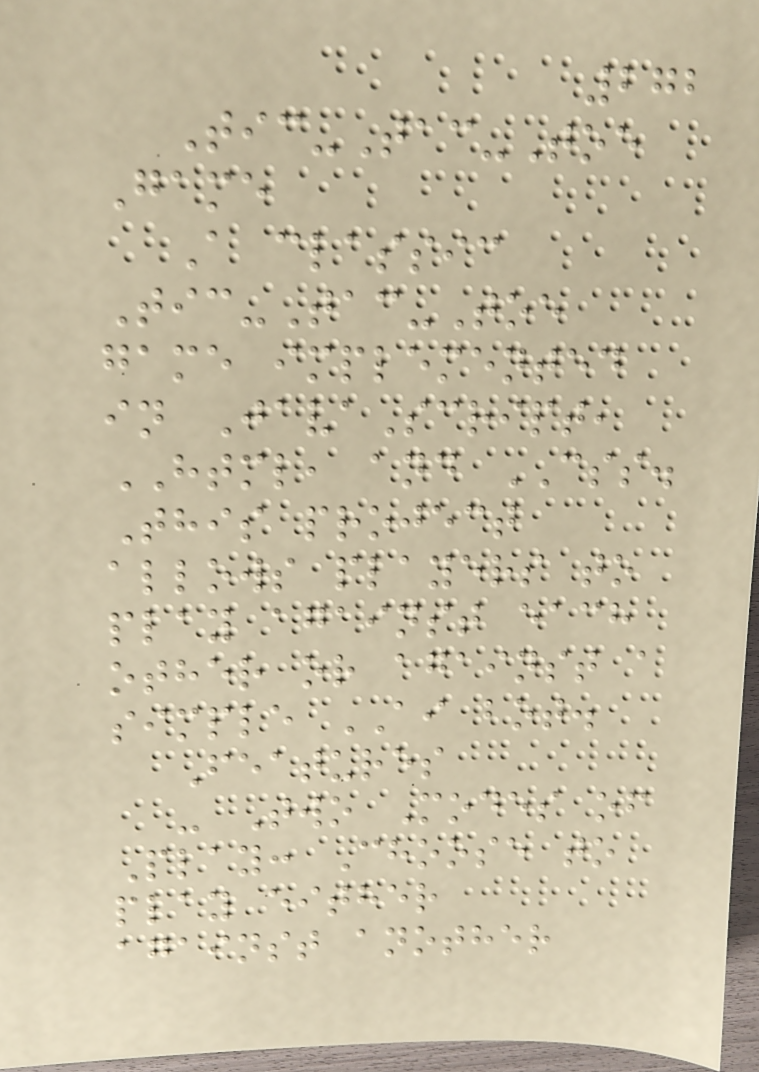272
Tic-Tac-Toe
Game
A classic
Tic-Tac-Toe
game implemented
in JavaScript,
HTML, and CSS.
This project
allows players to
play against each
other or against a
simple AI bot.
Features
- Two Modes of
Play: Choose to
play either
against another
